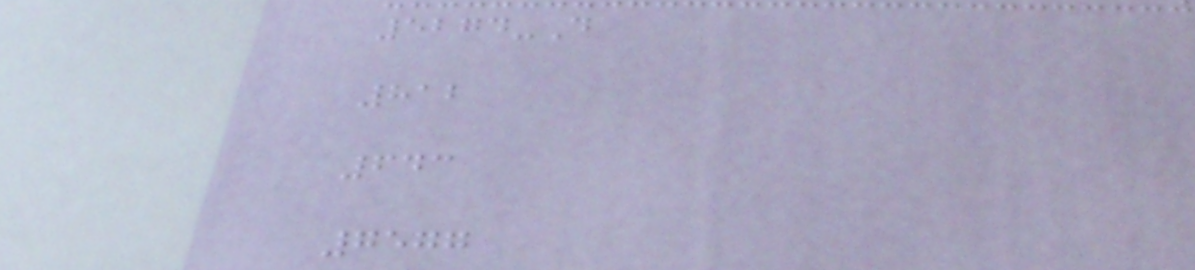5274-D
812
643
7577
